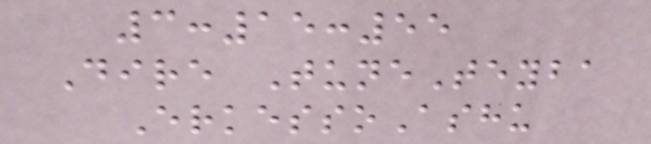3:15:55
Dire TuneTeyba
ErkessoAshu
